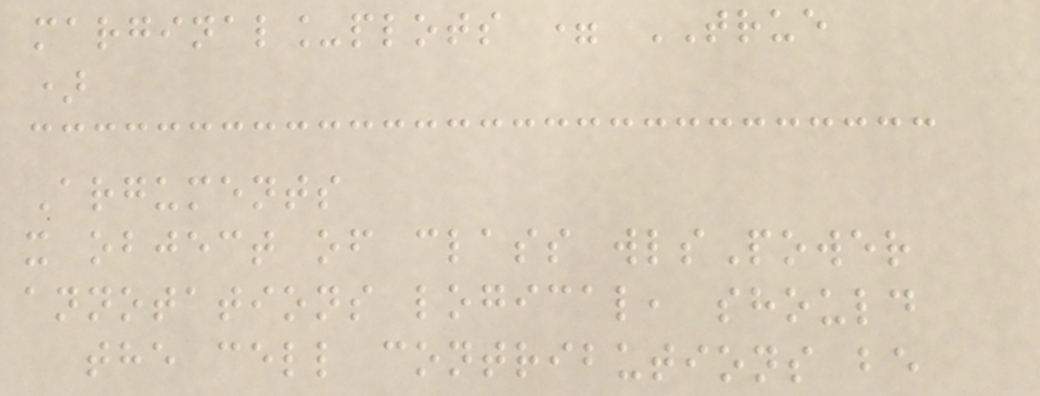marginal_plots = TRUE
)
Arguments
x object of class wlsPower
annotations logical, should
the cell contributions be
